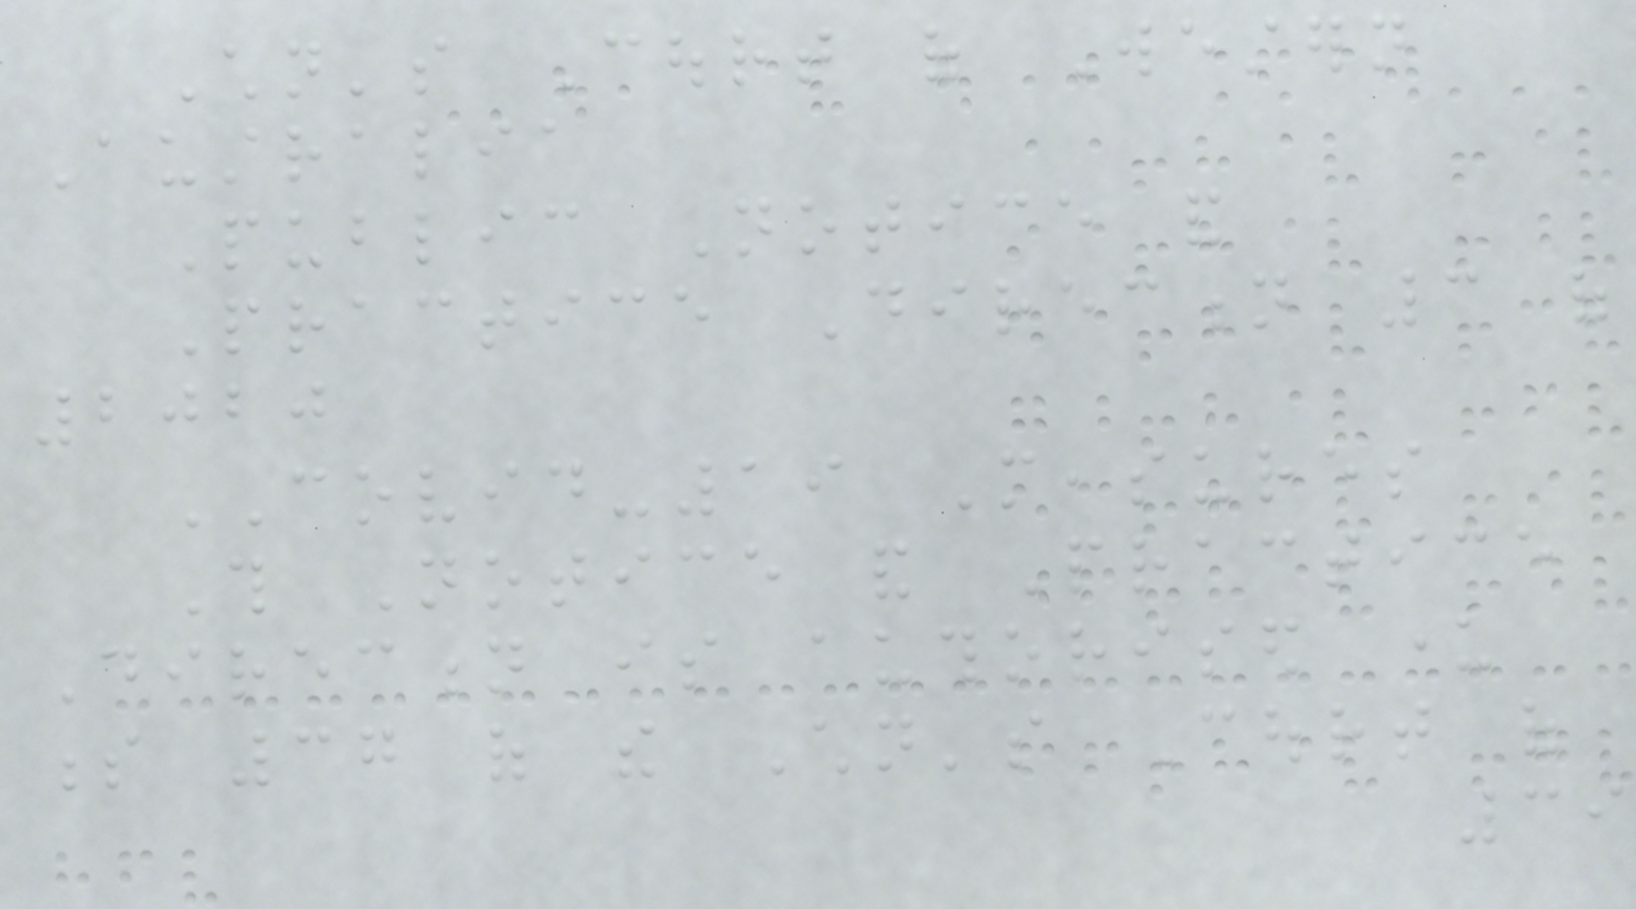Children's Court of Western
Australia
Public Notice and
Practice Direction 3 of
2020
COVID-19 Measures
This Notice and Practice
Direction is authorised under
s 37 of the Children's Court of
39
